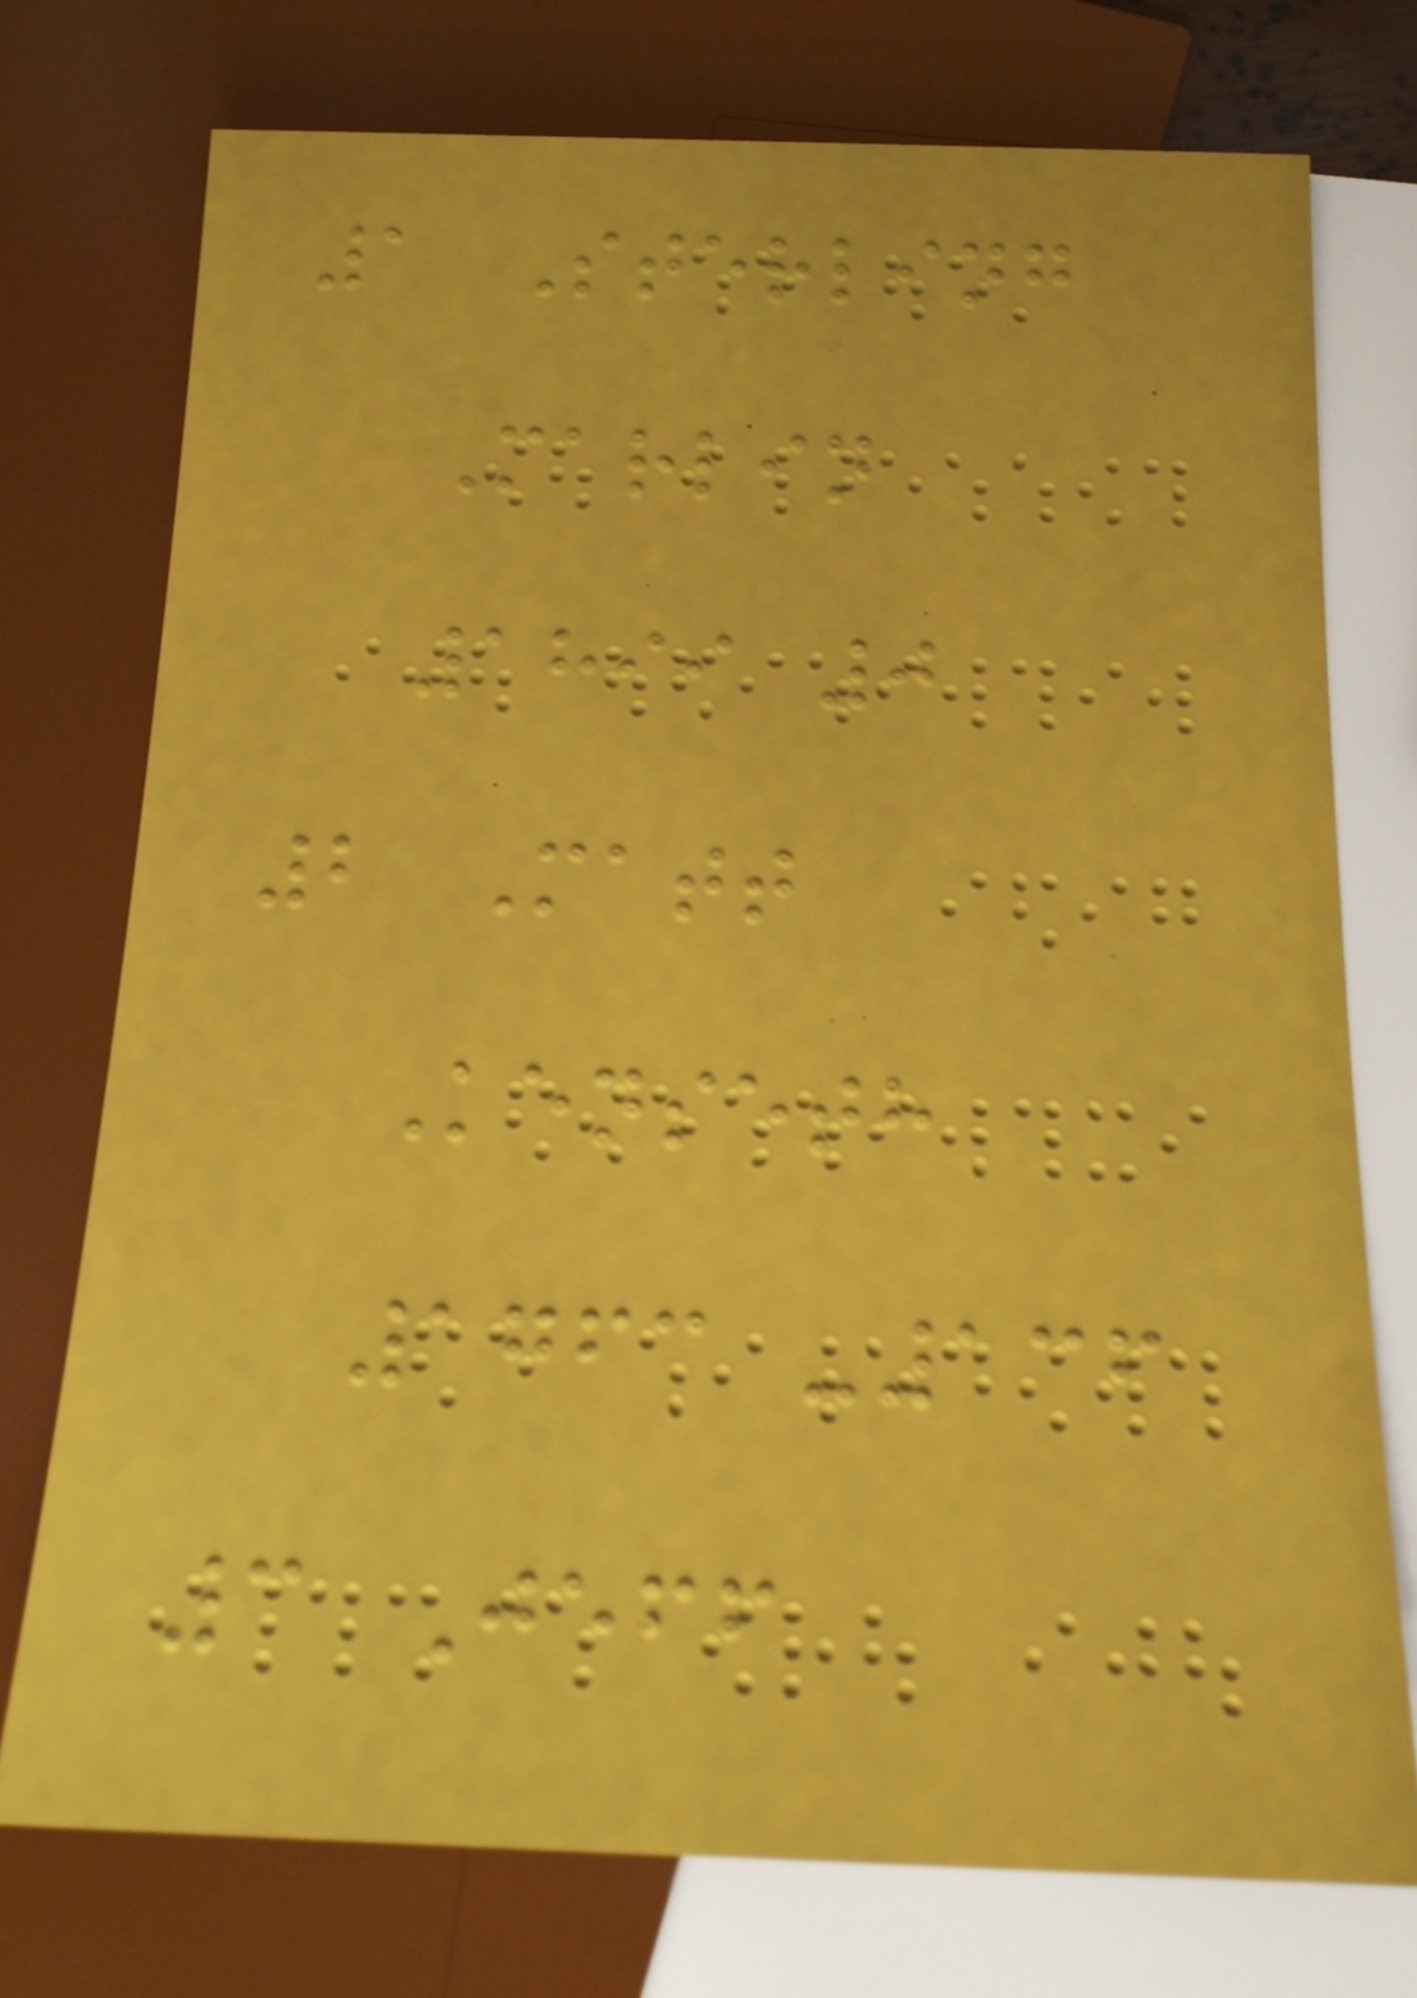1 Sterling
Marlin
1899 0
2 Matt
Kenseth
1763 -136
3 Jeff
